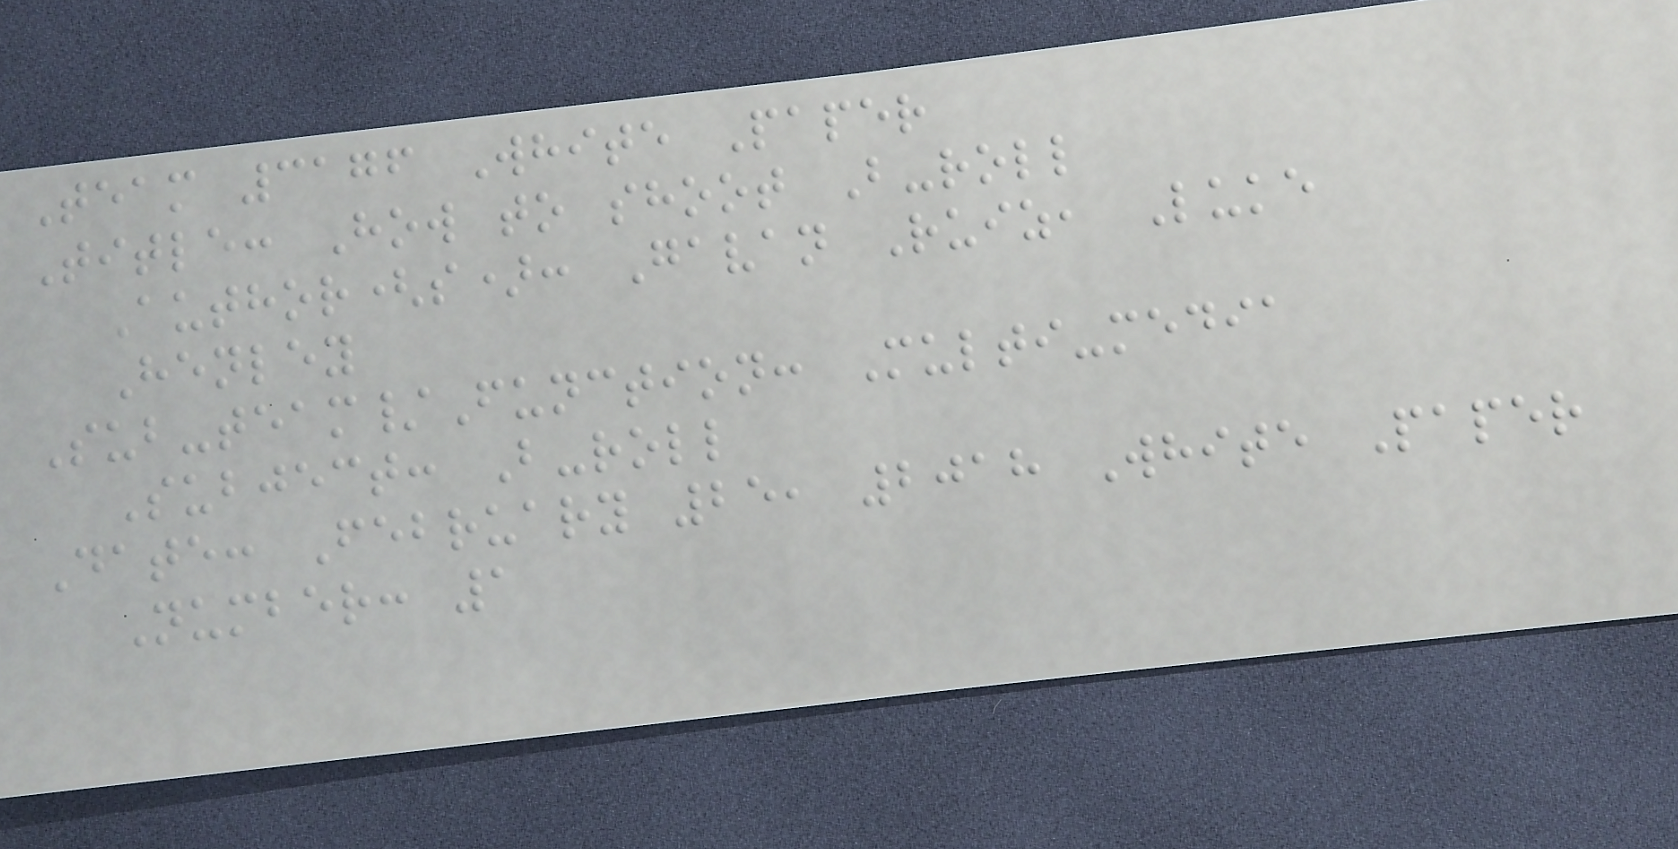Team 3176 White Paper
Title: How to shoot B-roll
Author(s): Gavan Ruiz, Luke
Henley
Sub-team/Function: Multi-media
Subject: B-roll
Date: February 25, 2018 White Paper
Number: 1
